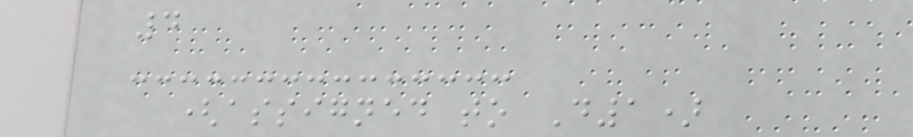4
(assigned to D1)
